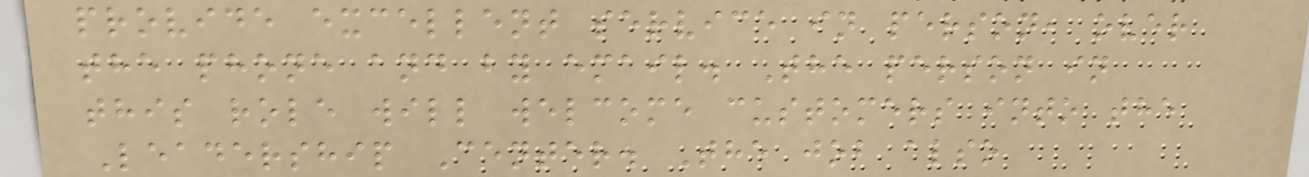provide excellent service in person, over
the phone and by email. The person in
this role will welcome customers into the
Leadership Center. The job also
